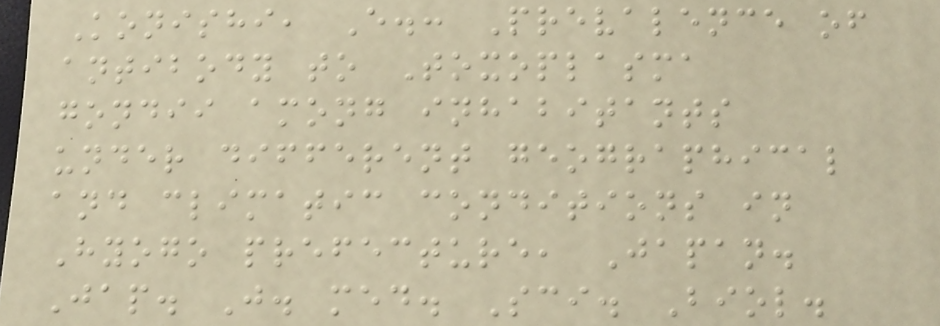Konishi, E.: Prevalence of
antibody to Toxoplasma
gondii among inhabitants
under different geographical
and climatic conditions in
Hyogo prefecture, Japan.
Jap. J. med. Sci. Biol.
